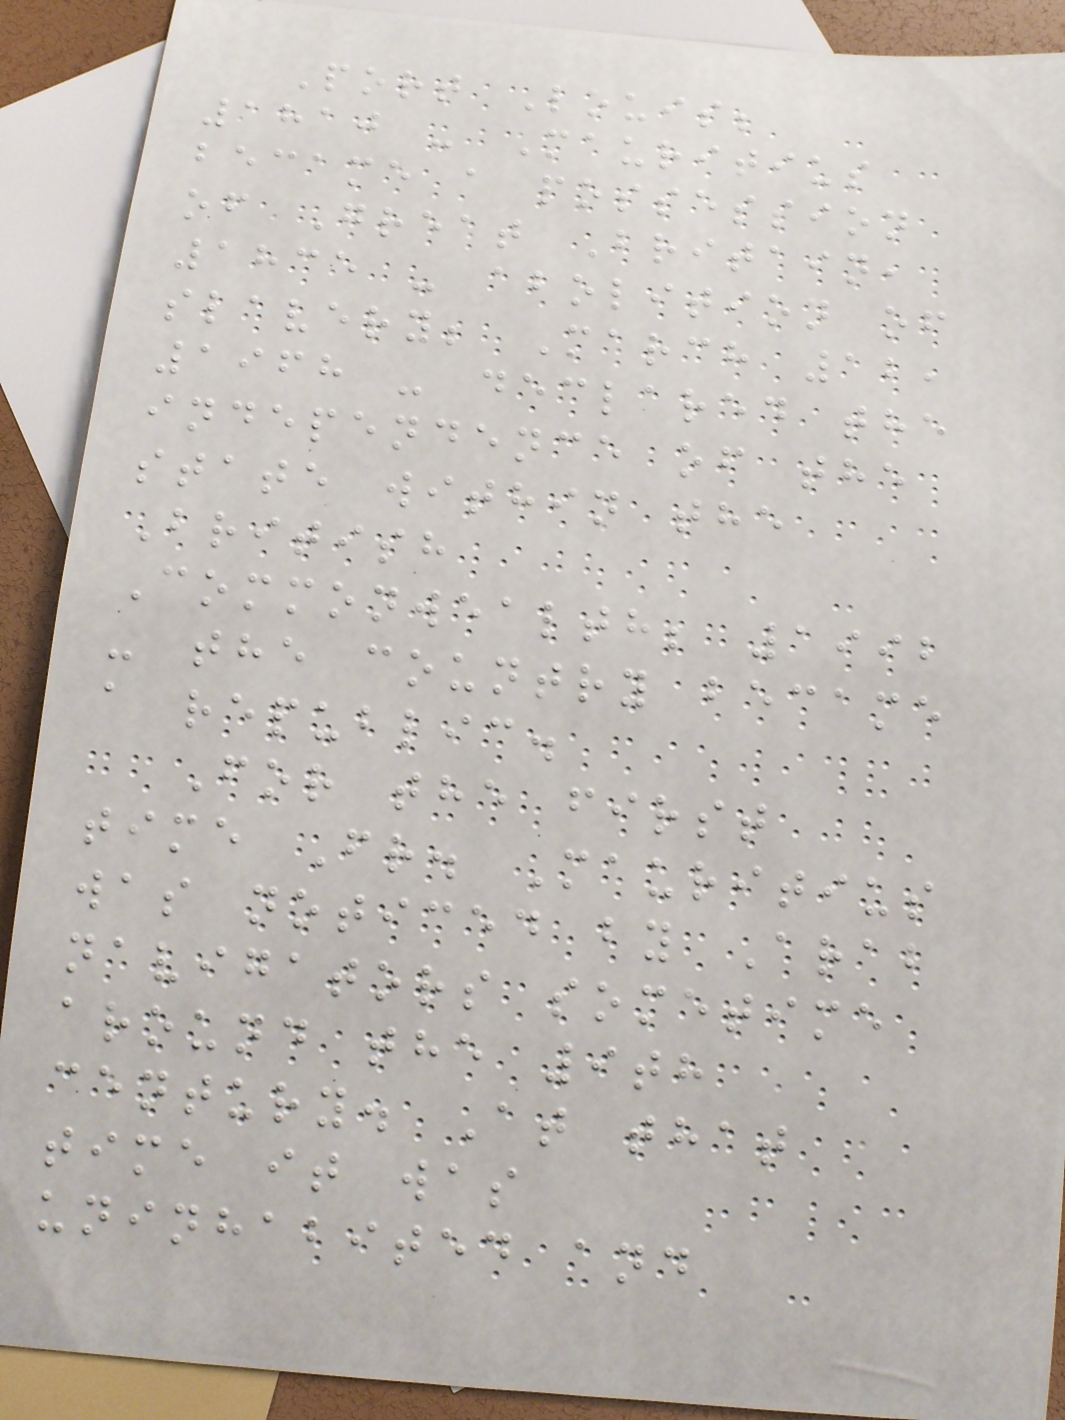Port Louis;
1810 - Mauritius
became a possession
of Great Britain,
1835 - abolition of
slavery; March 12,
1968 - declared the
independence of the
state within the
British
Commonwealth; 1992
- the country became
a republic.
For the first
time Fr. Mauritius
was noticed by Arab
navigators sometime
around the 9th
century. At that
time it was
uninhabited and
